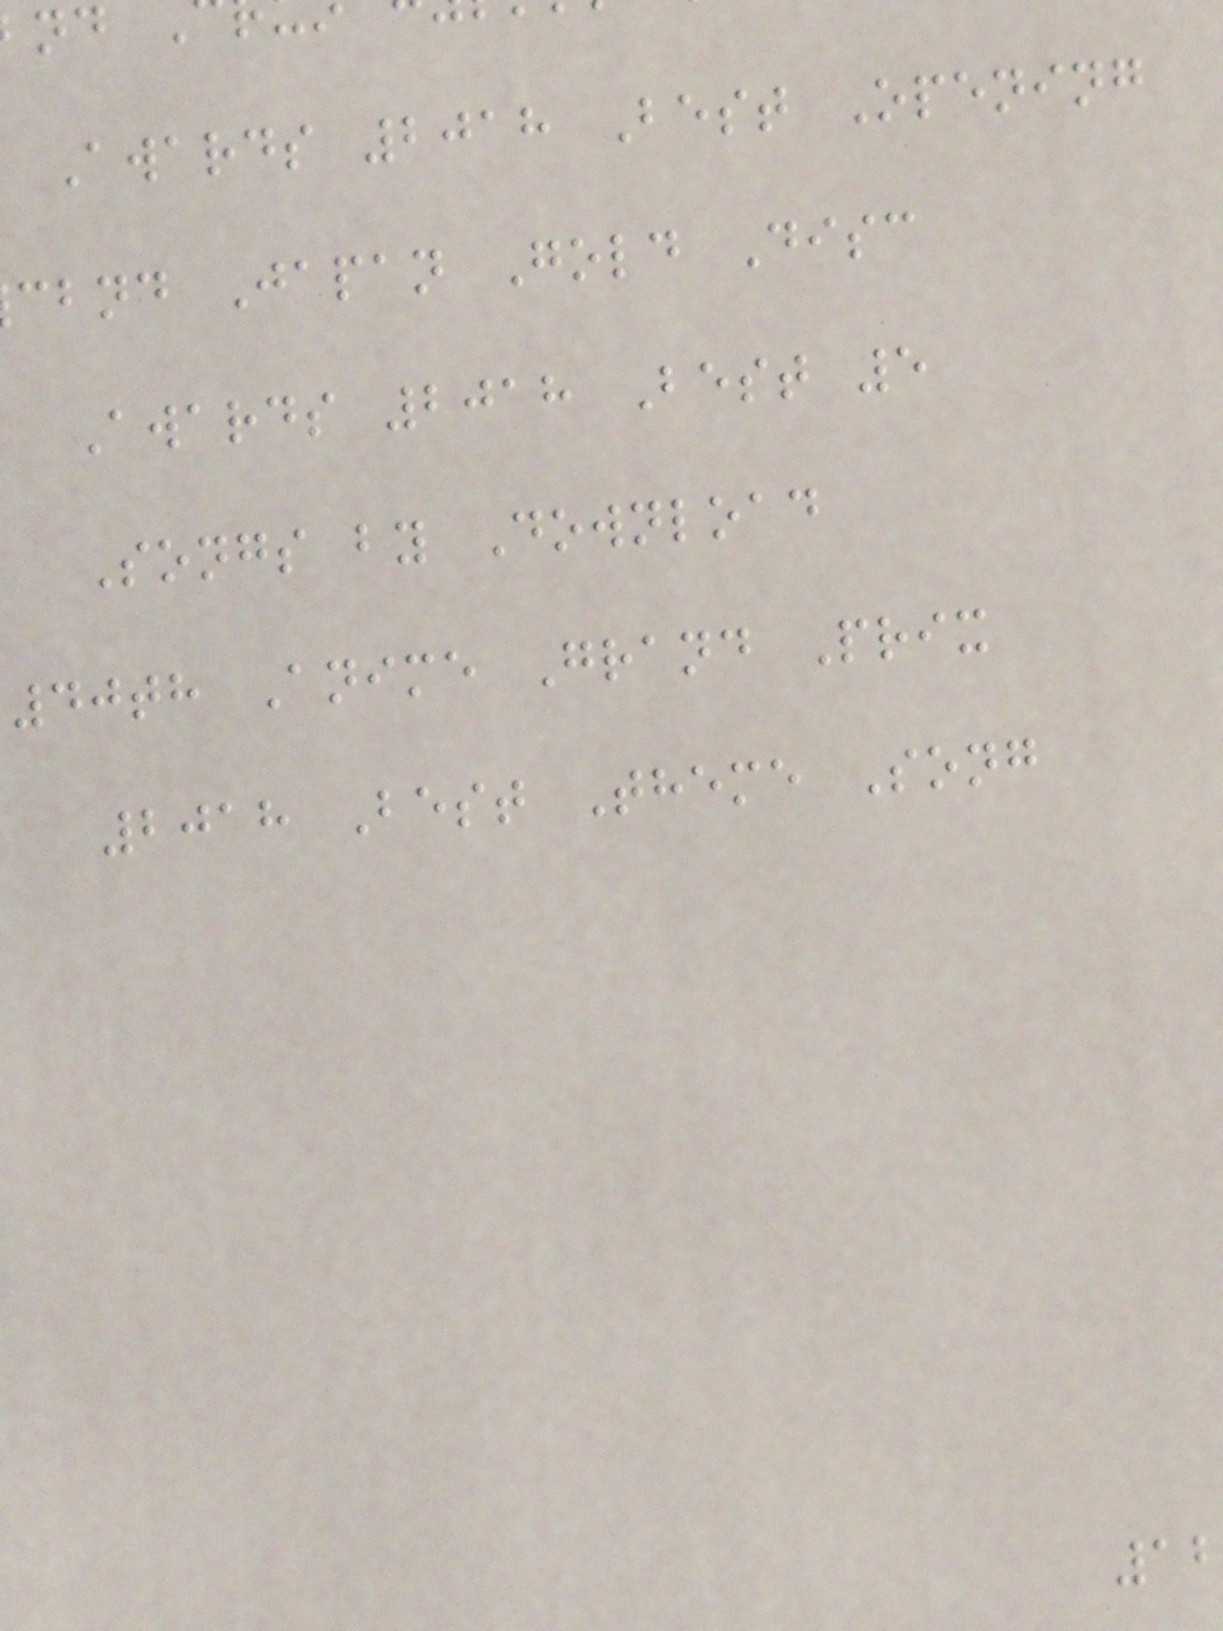Awards 2018 Best Opening
cbnd Japan Gold Disc
Awards 2018 Best 5
Songs by Download
40th Anime Grand Prix
2018 Best Theme Song
